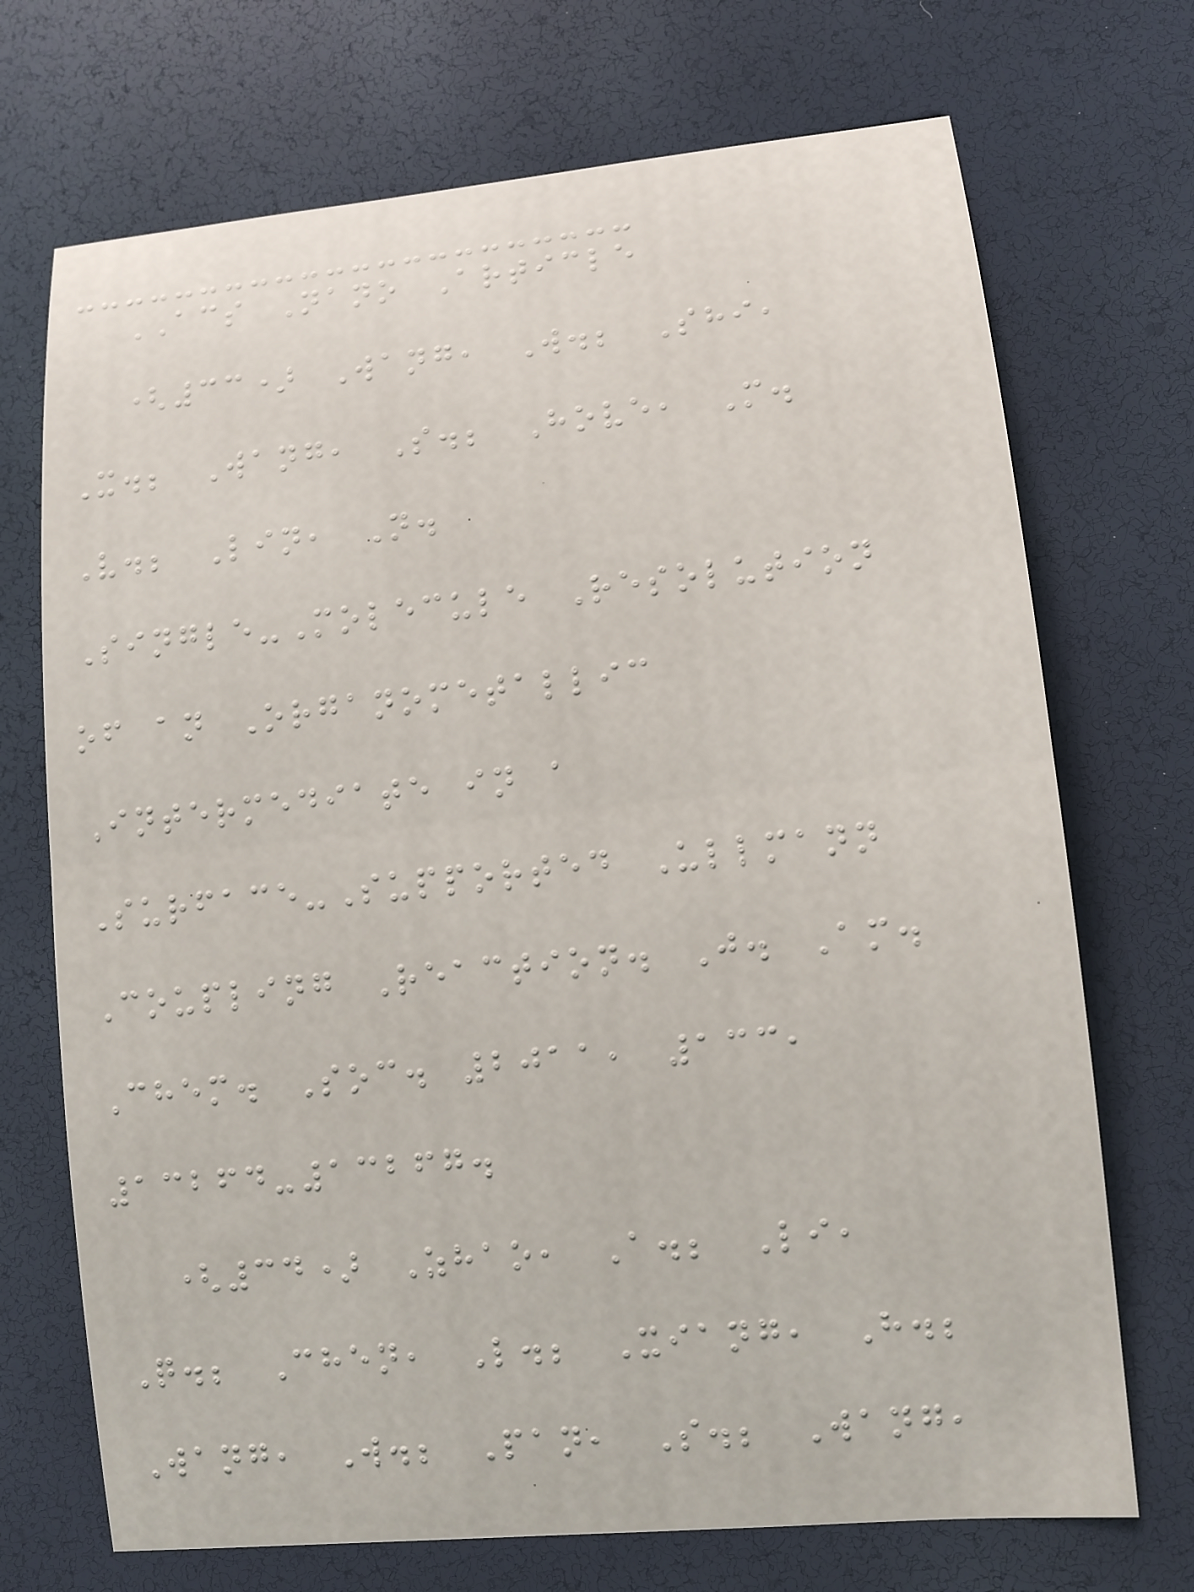ACS Nano Article
(33) Wang, W.; Shi,
X.; Wang, S.; Hove, M.
V.; Lin, N.
Single-Molecule Resolution
of an Organometallic
Intermediate in a
Surface-Supported Ullmann
Coupling Reaction. J. Am.
Chem. Soc. 2011, 133,
13264-13267.
(34) Zhao, A.; Li,
Q.; Chen, L.; Xiang, H.;
Wang, W.; Pan, S.; Wang,
